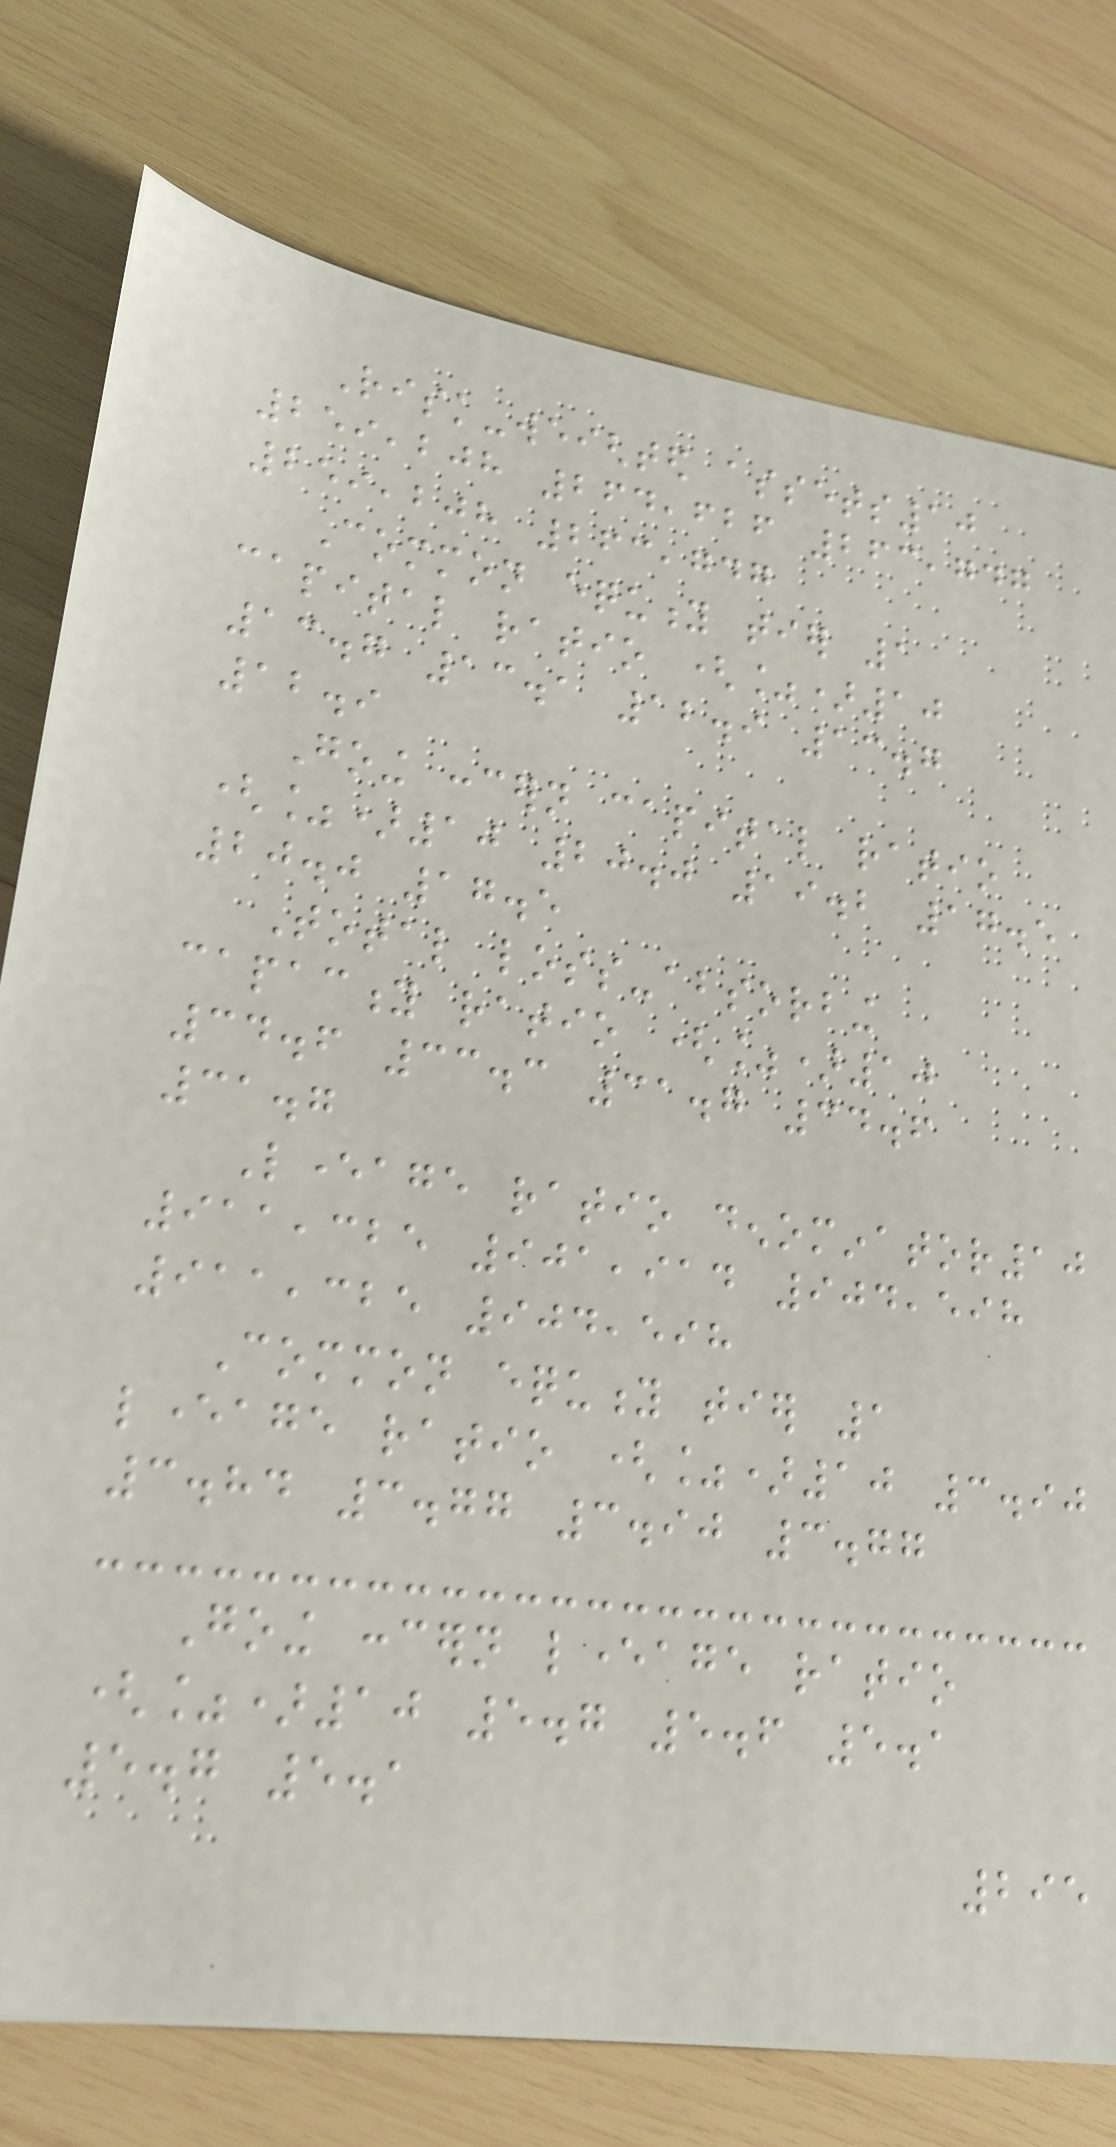Risk-weighted assets10
259,208 264,626 263,747
259,208 263,747
Common equity tier 1
capital ratio (%)10
13.7 13.1 12.9 13.7
12.9
Going concern capital ratio
(%)10 20.0 19.2 17.5
20.0 17.5
Total loss-absorbing
capacity ratio (%)10
34.6 33.3 31.7 34.6
31.7
Leverage ratio denominator10
911,325 901,914 904,598
911,325 904,598
Common equity tier 1
leverage ratio (%)10 3.90
3.84 3.77 3.90 3.77
Going concern leverage ratio
(%)10 5.7 5.6 5.1
5.7 5.1
295
